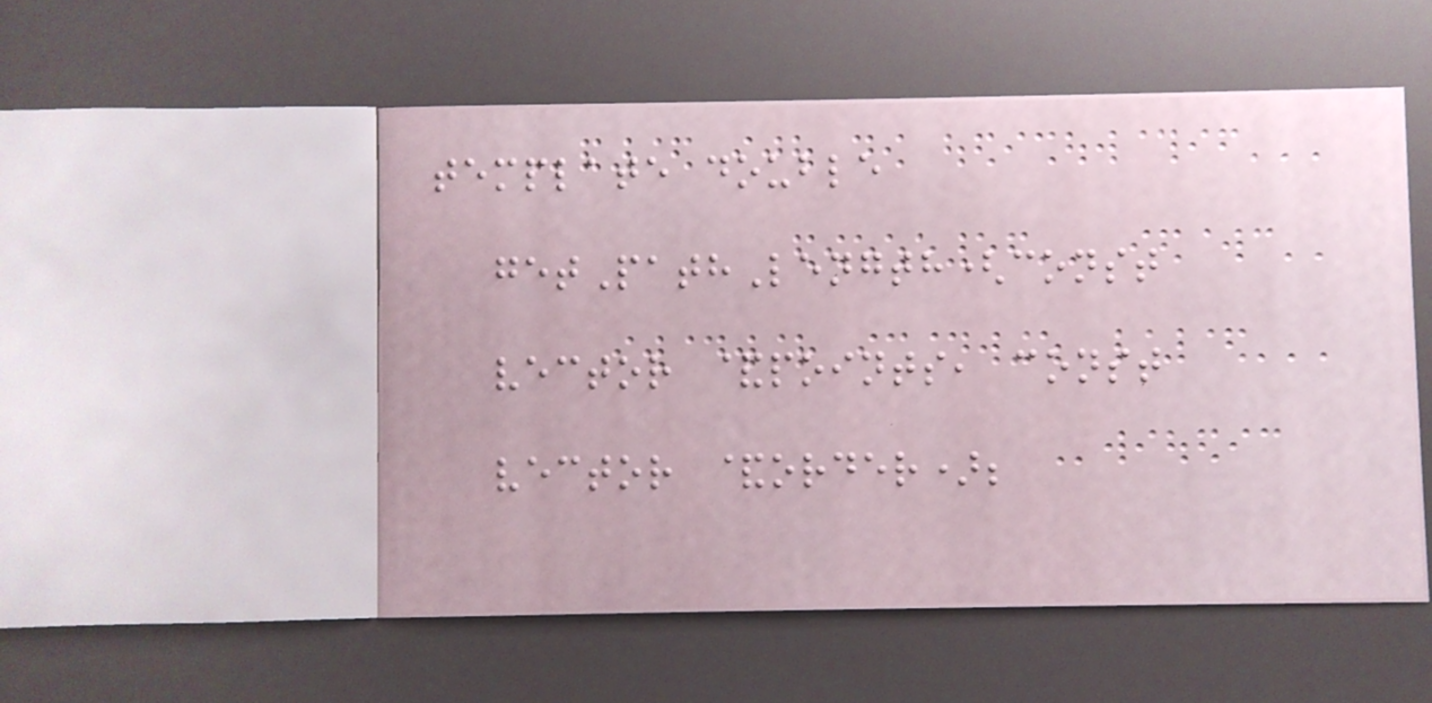template double
getPathLength(const
vector &points, const
vector &order);
